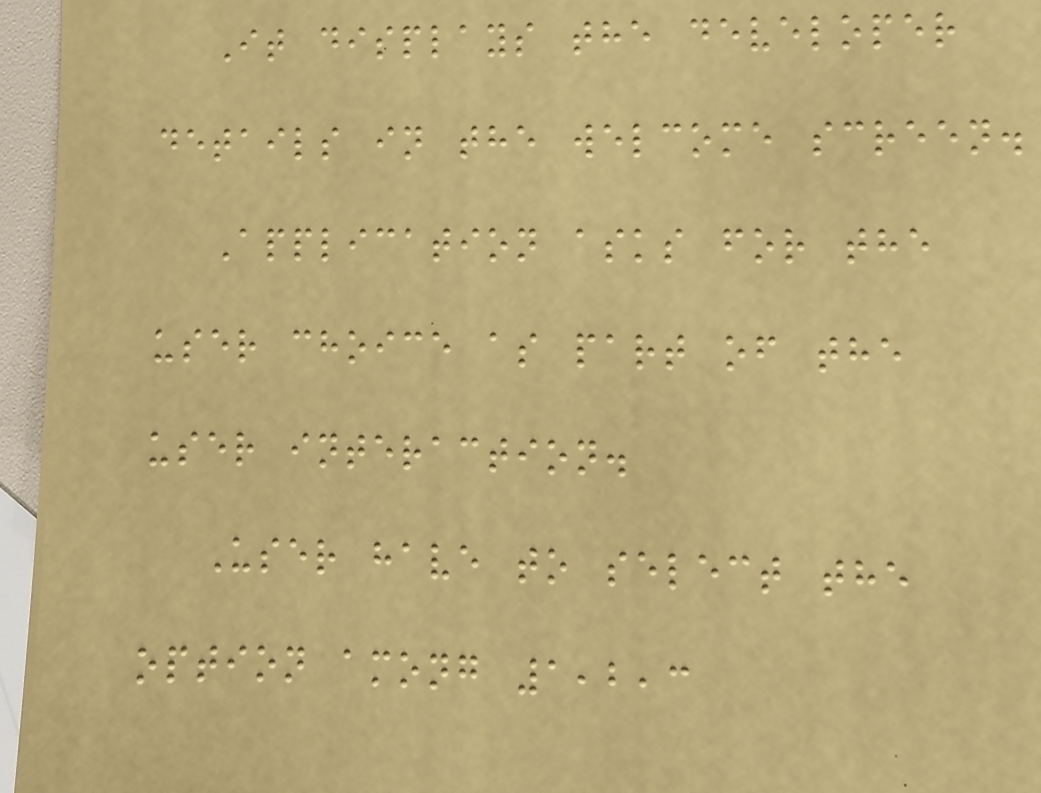It displays the developer
details in the welcome screen.
Application asks for the
user choice as part of the
user interaction.
User have to select the
option among 1,2,3
